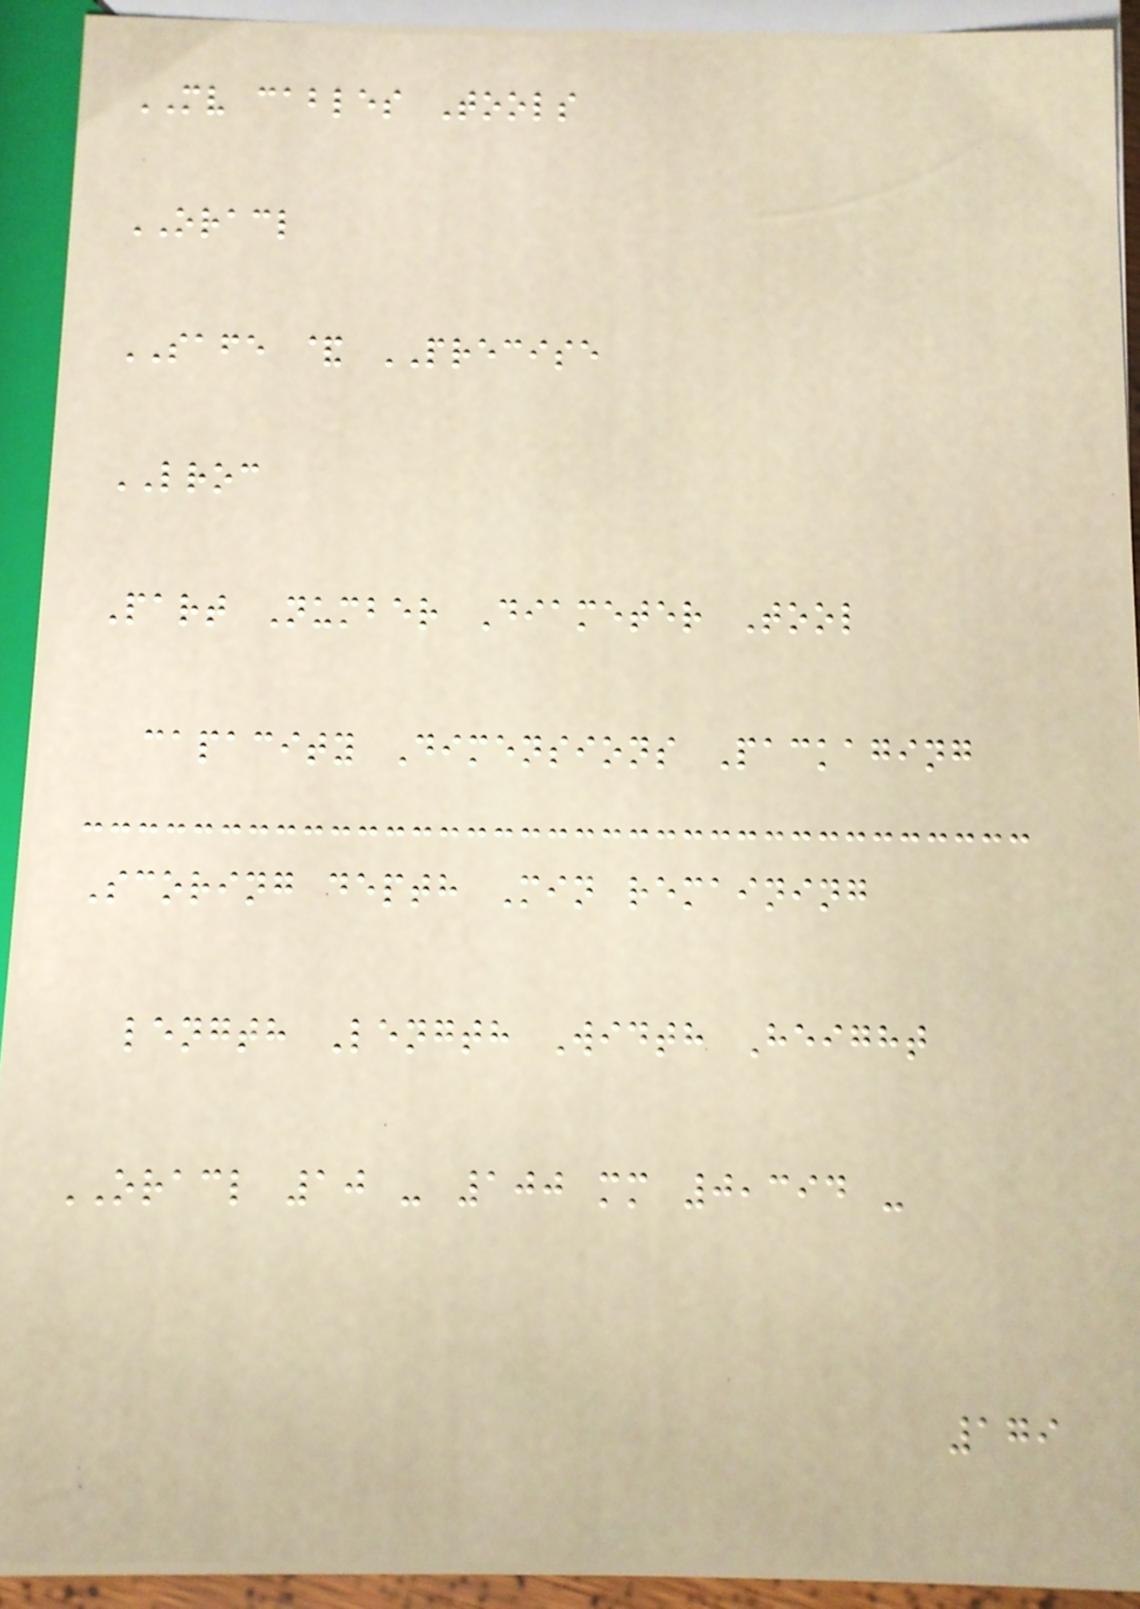MV cables Tools
ORACL
SAFE & PRECISE
LROC
Part Number Diameter Tool
capacity Dimensions Packaging
Scoring depth Min remaining
length Length Width Height
ORACL 10 - 100 mm 0,394 -
179
